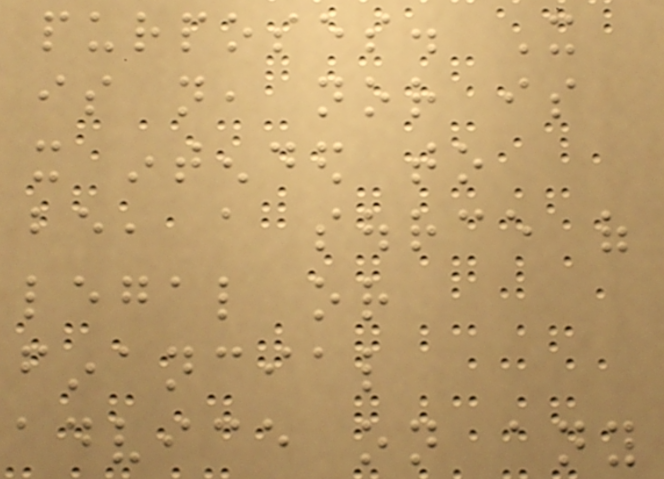purposes. It
is not, nor is
it intended to
be, a source of
legal or
financial
advice on any
